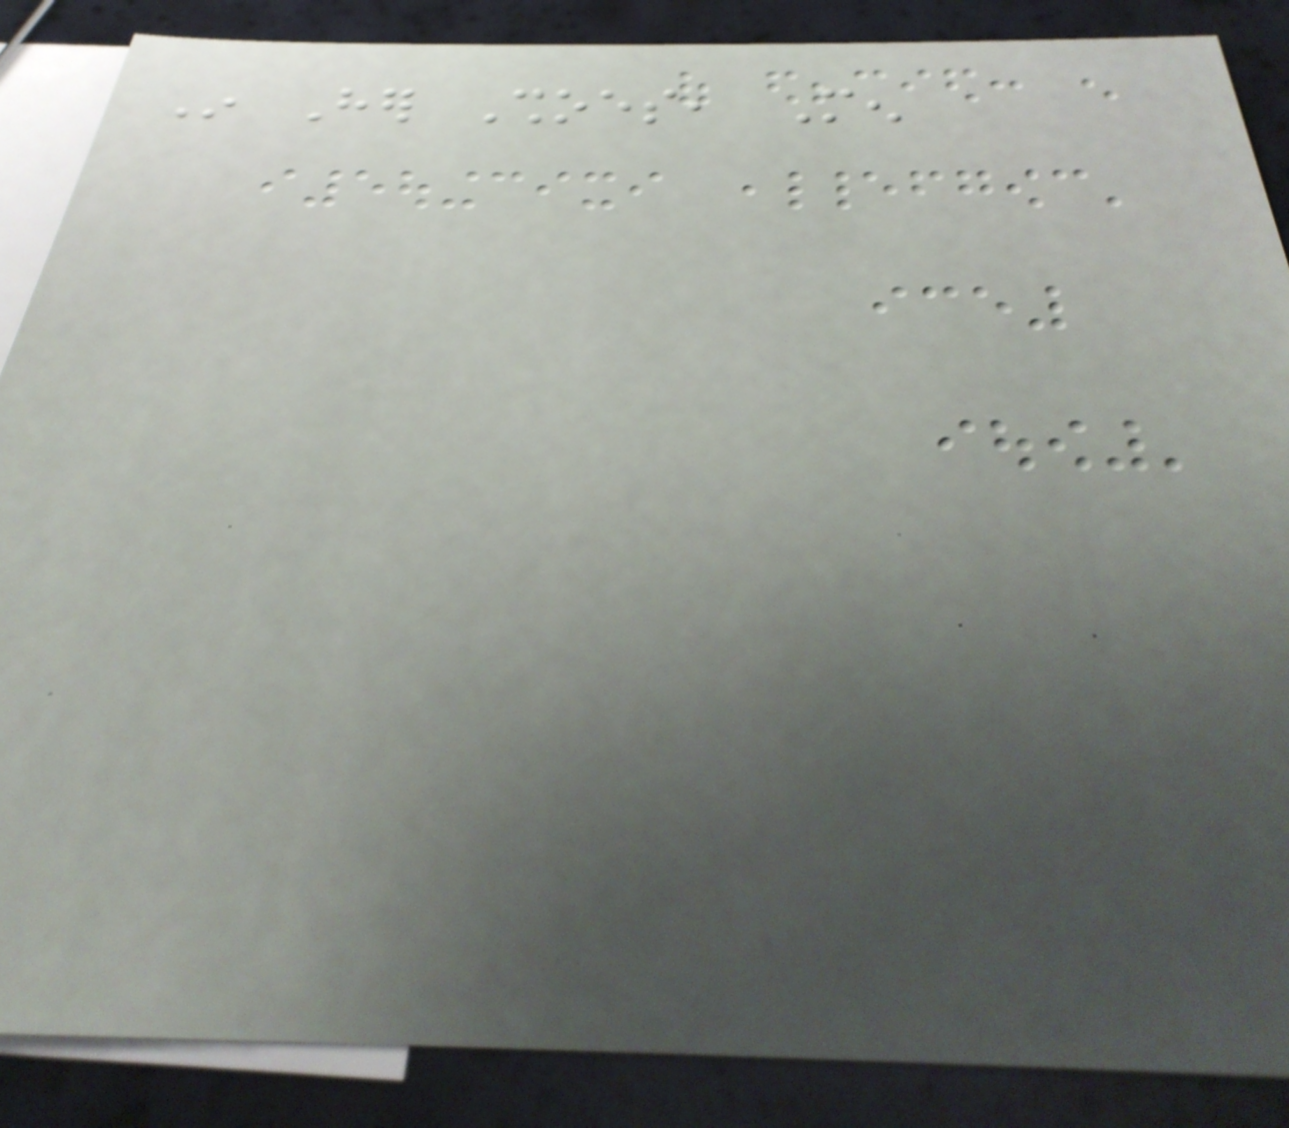In Her Shoes, Men
